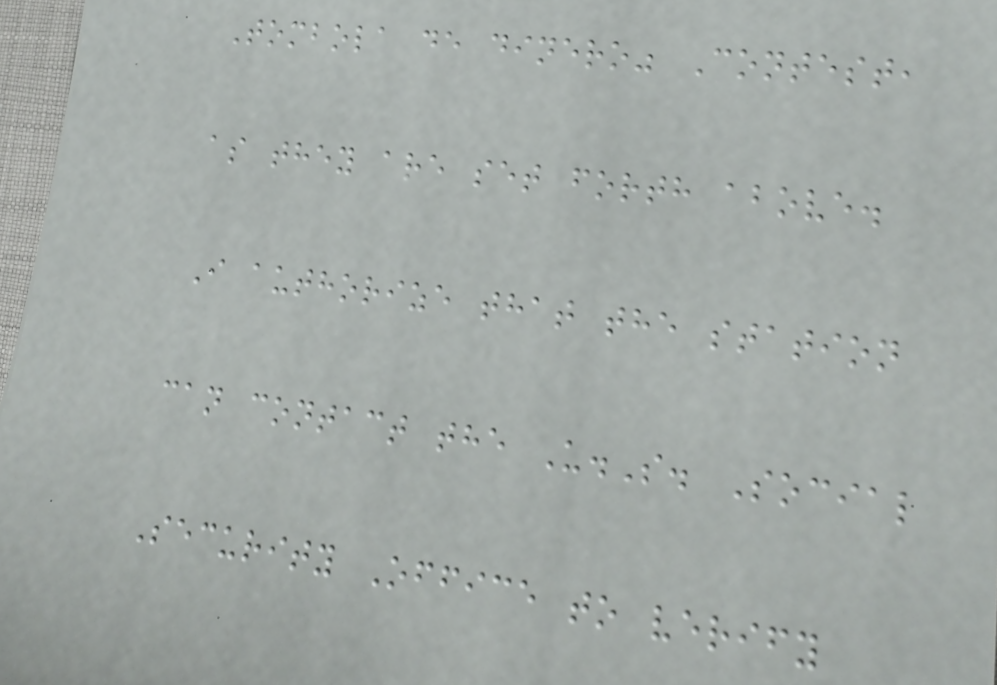Tombola de dinero" Contest,
as they are set forth above.
I authorize that the station
can contact the U.S. Social
Security Office to verify
